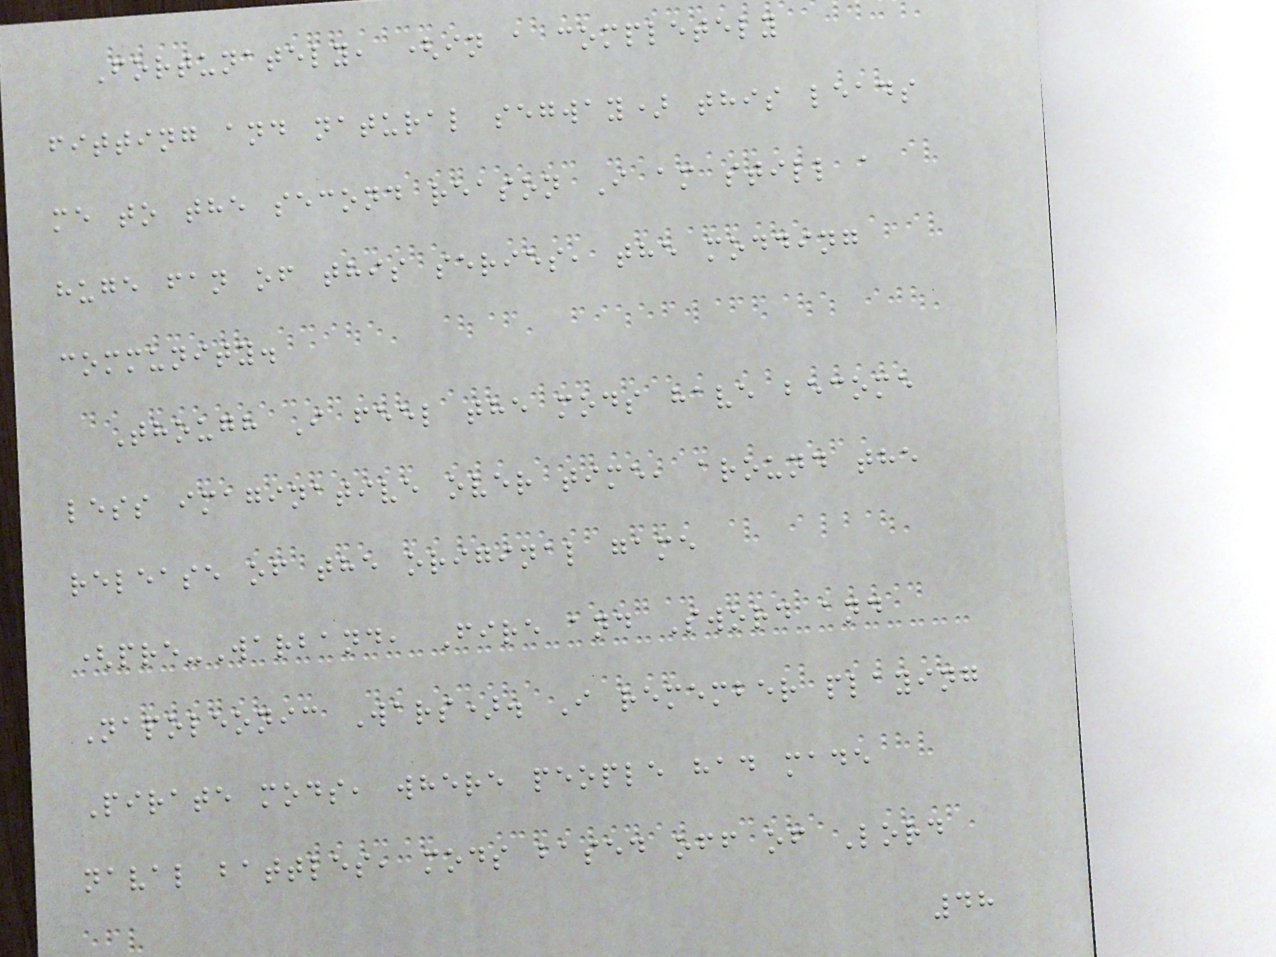Fortunately, (in a completely
fitting and natural segway) this leads
me to the second reason I am still a
huge fan of this series, the modding
community.
Though I feel the mods have become
less imaginative over time, around the
release of the original game
(pre-Warband, Fire and Sword and
Napoleonic Wars). I remember playing
Pirate mods, where people had made
naval battles, mods based off of Lord
48
